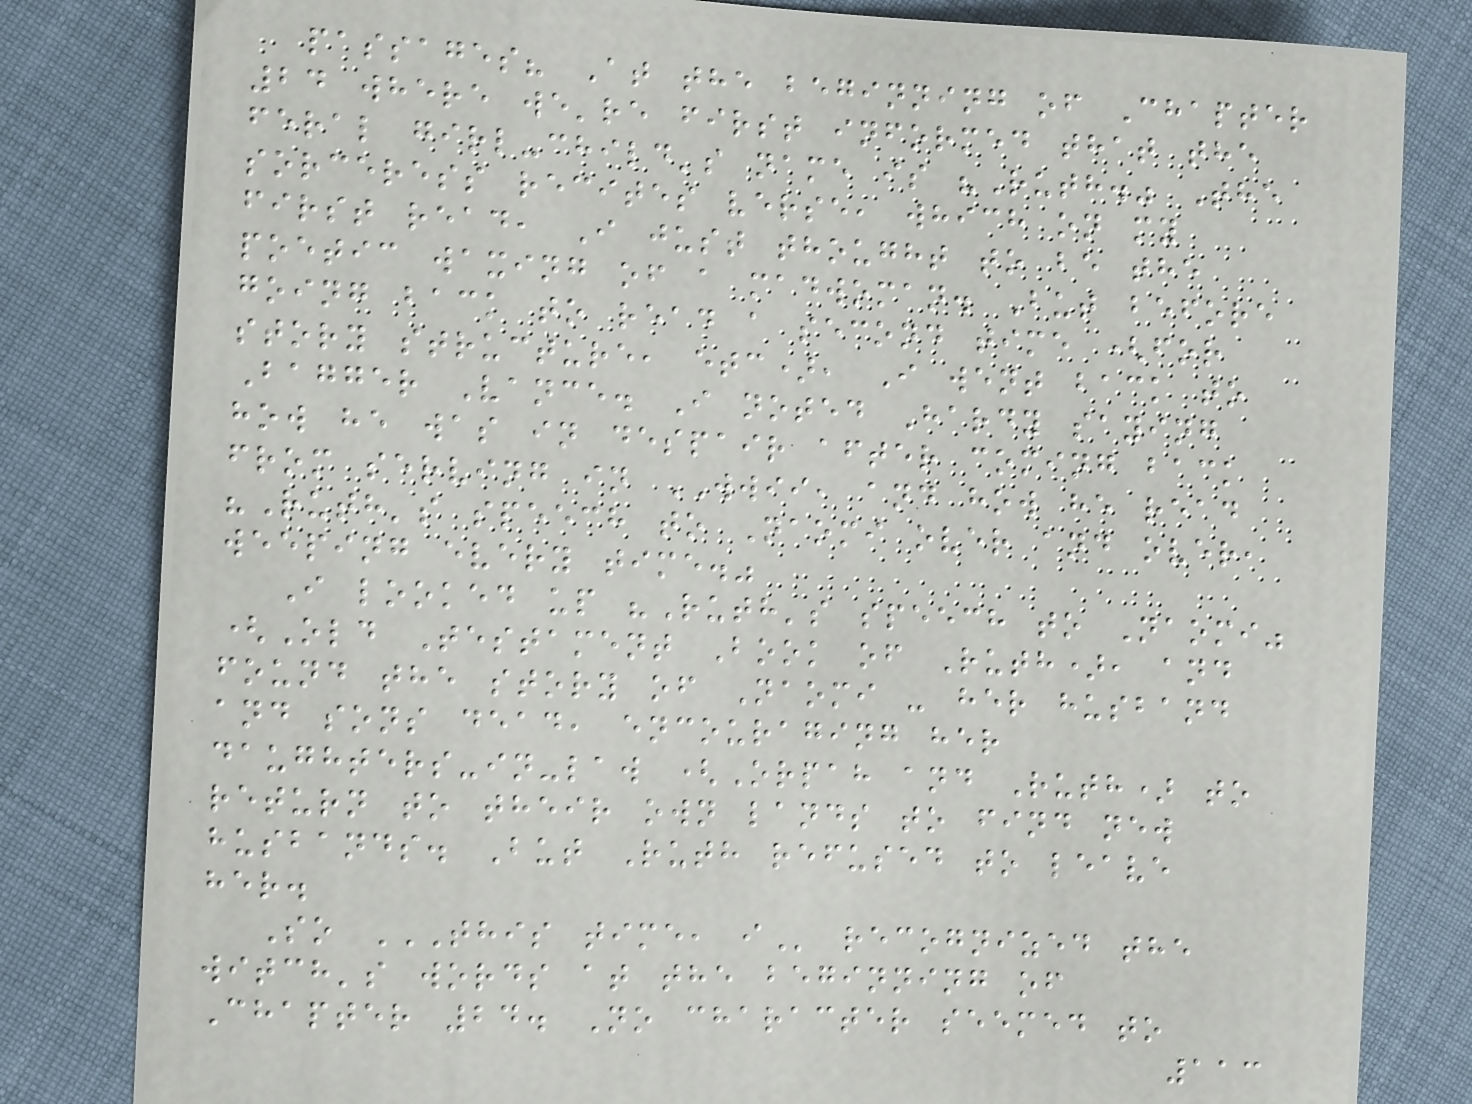passages? At the beginning of Chapter
24 where we're first informed that the
feral girl-child's name is "Ruth." The
sorceress recites verse, which on my
first read, I just thought to be the
poetic waxing of a madwoman. But before
going back to read a second time (for
story structure, etc), I went back to
Bagger Vance. I noted Hardy saying
how he was in despair after coming back
from serving in WWII, and how he read
"Ruth's speech to Naomi over and over,
weeping every time."
I looked up "Ruth's speech to Naomi"
(Old Testament Book of Ruth), and
found the story of Naomi - her husband
and sons dead, encouraging her
daughters-in-law (Orpah and Ruth) to
return to their own lands to find new
husbands. But Ruth refused to leave
her.
So THIS TIME, I recognized the
witch's words at the beginning of
Chapter 24. No character seemed to
113
